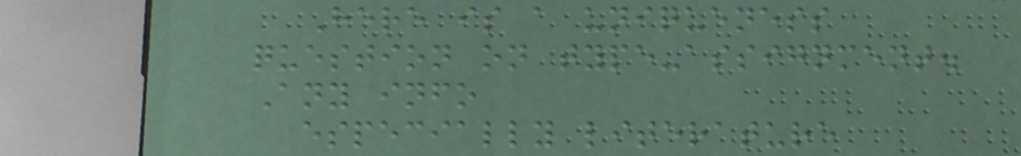Here is a uniqueness
question on type-assignment.
Any info
especially literature
